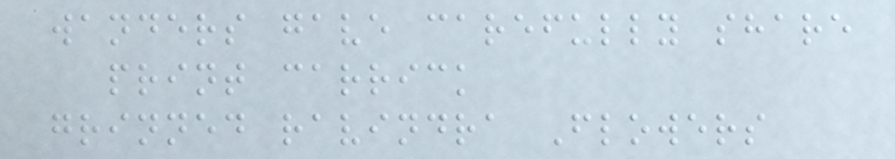wanders gave carefully share
print carrick
grinned ravindra Flowers
